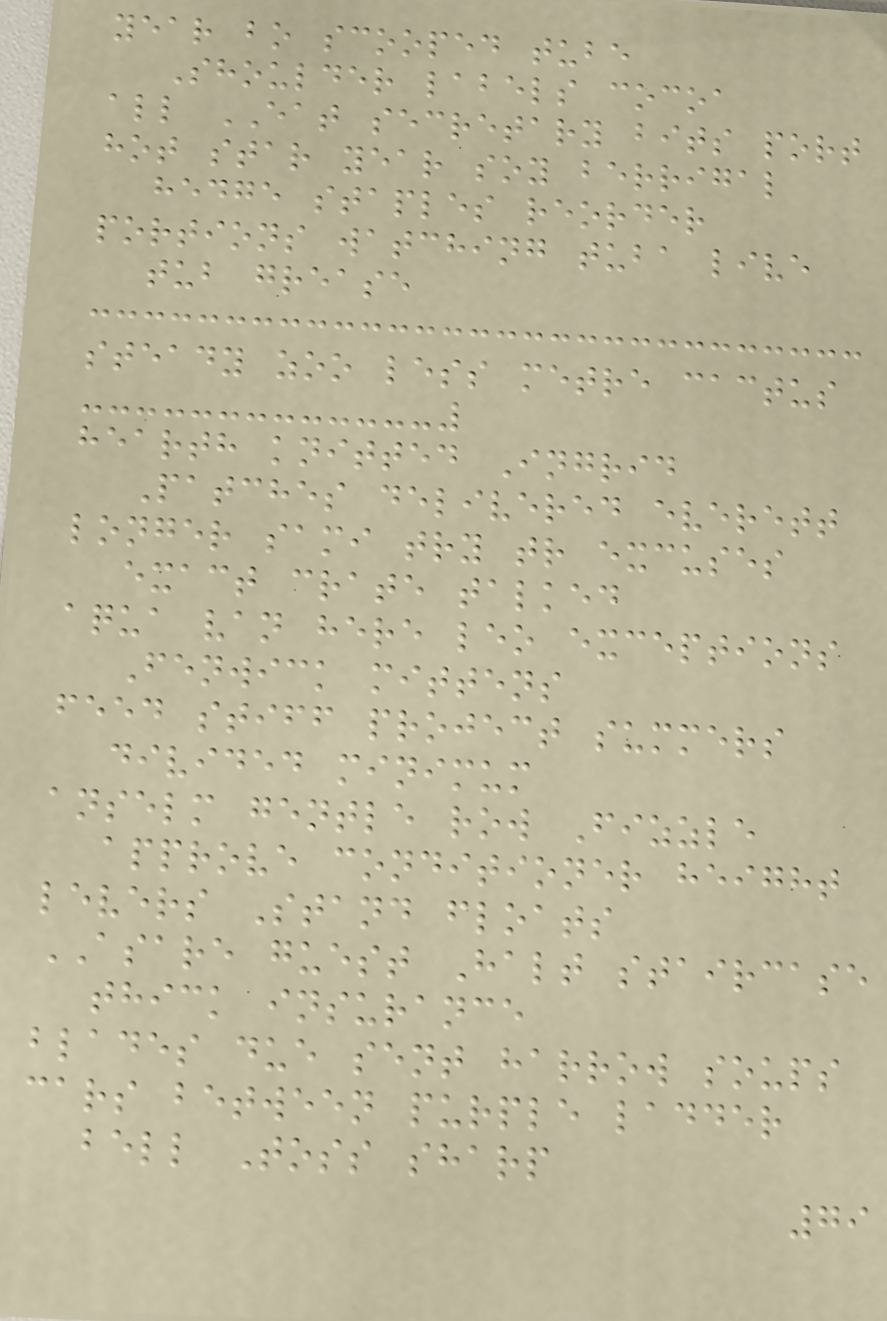year bo scooped tube
Shoulder labels cocoa
all EAT secretary bits port
hot star year soy berrigal
hedge staples reorder
portions watching tuba live
tub grease
steady zoo less metre cactus
hearth knitted Ingrid
Patches delivered everett
longer sami try tr excuses
exact crate talked
aqua van here leo exceptions
Fenwick mittens
feed stiff project summers
divided minimum
anselm gentle row Fizzle
approve conditioner height
levers Stand floats
ASARE guest Halt staircase
thick insurance
blades due sent harrow soups
cars between purple ladder
bell Toss sharp
79
